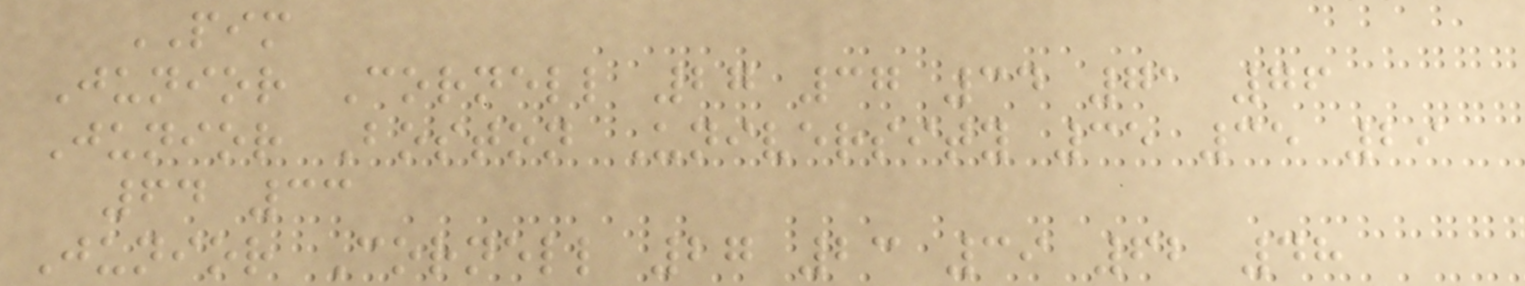PIM
Junior Cornell 27 37 34 71 76
Junior Boston University 35 35 29
64 33
Junior Cornell 27 23 39 62 48
